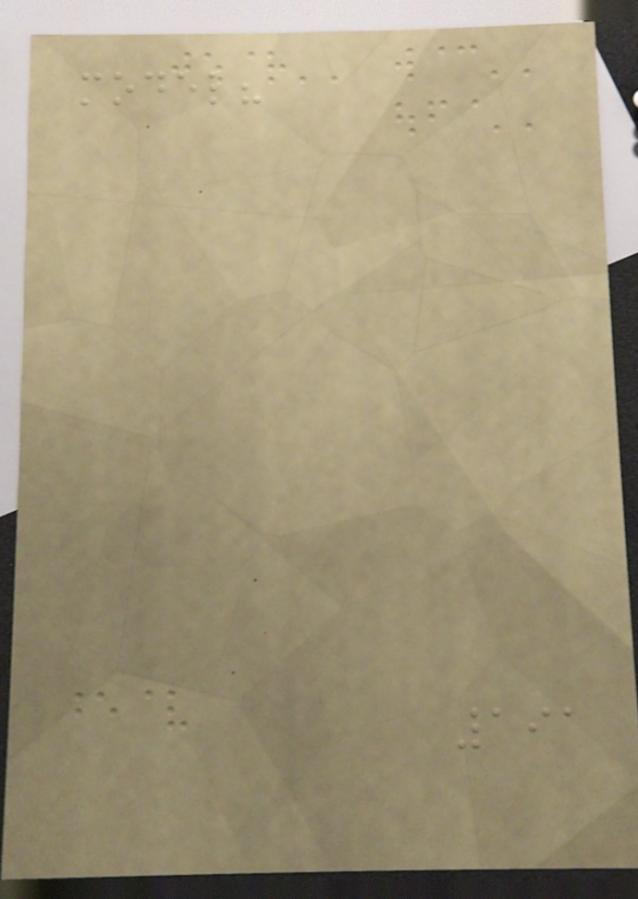model?
191
